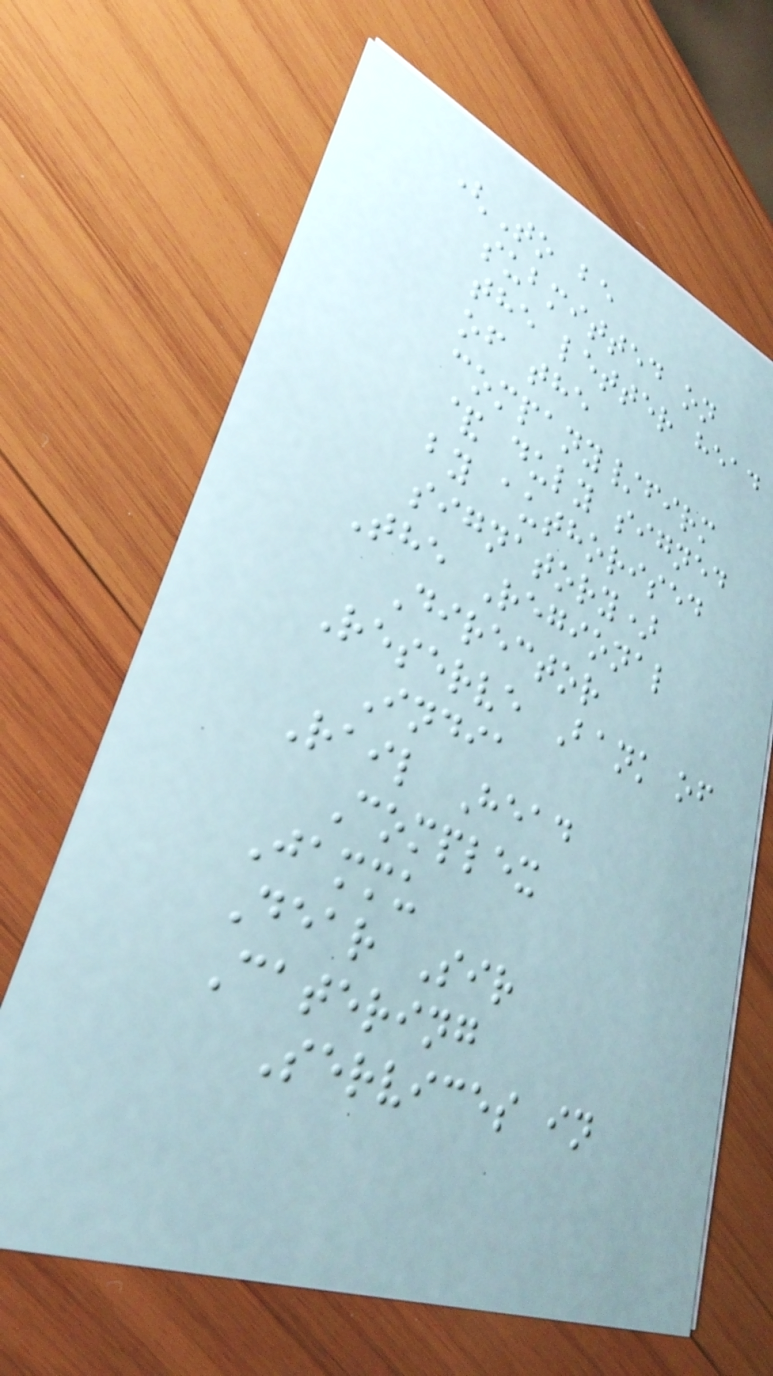(To be
submitted on
the letter head
of the
company/firm
& duly signed
by authorised
signatory)
The Regional
Director
Reserve Bank of
India
Rail Head
Complex
Jammu
Dear Sir
Catering
Services in
